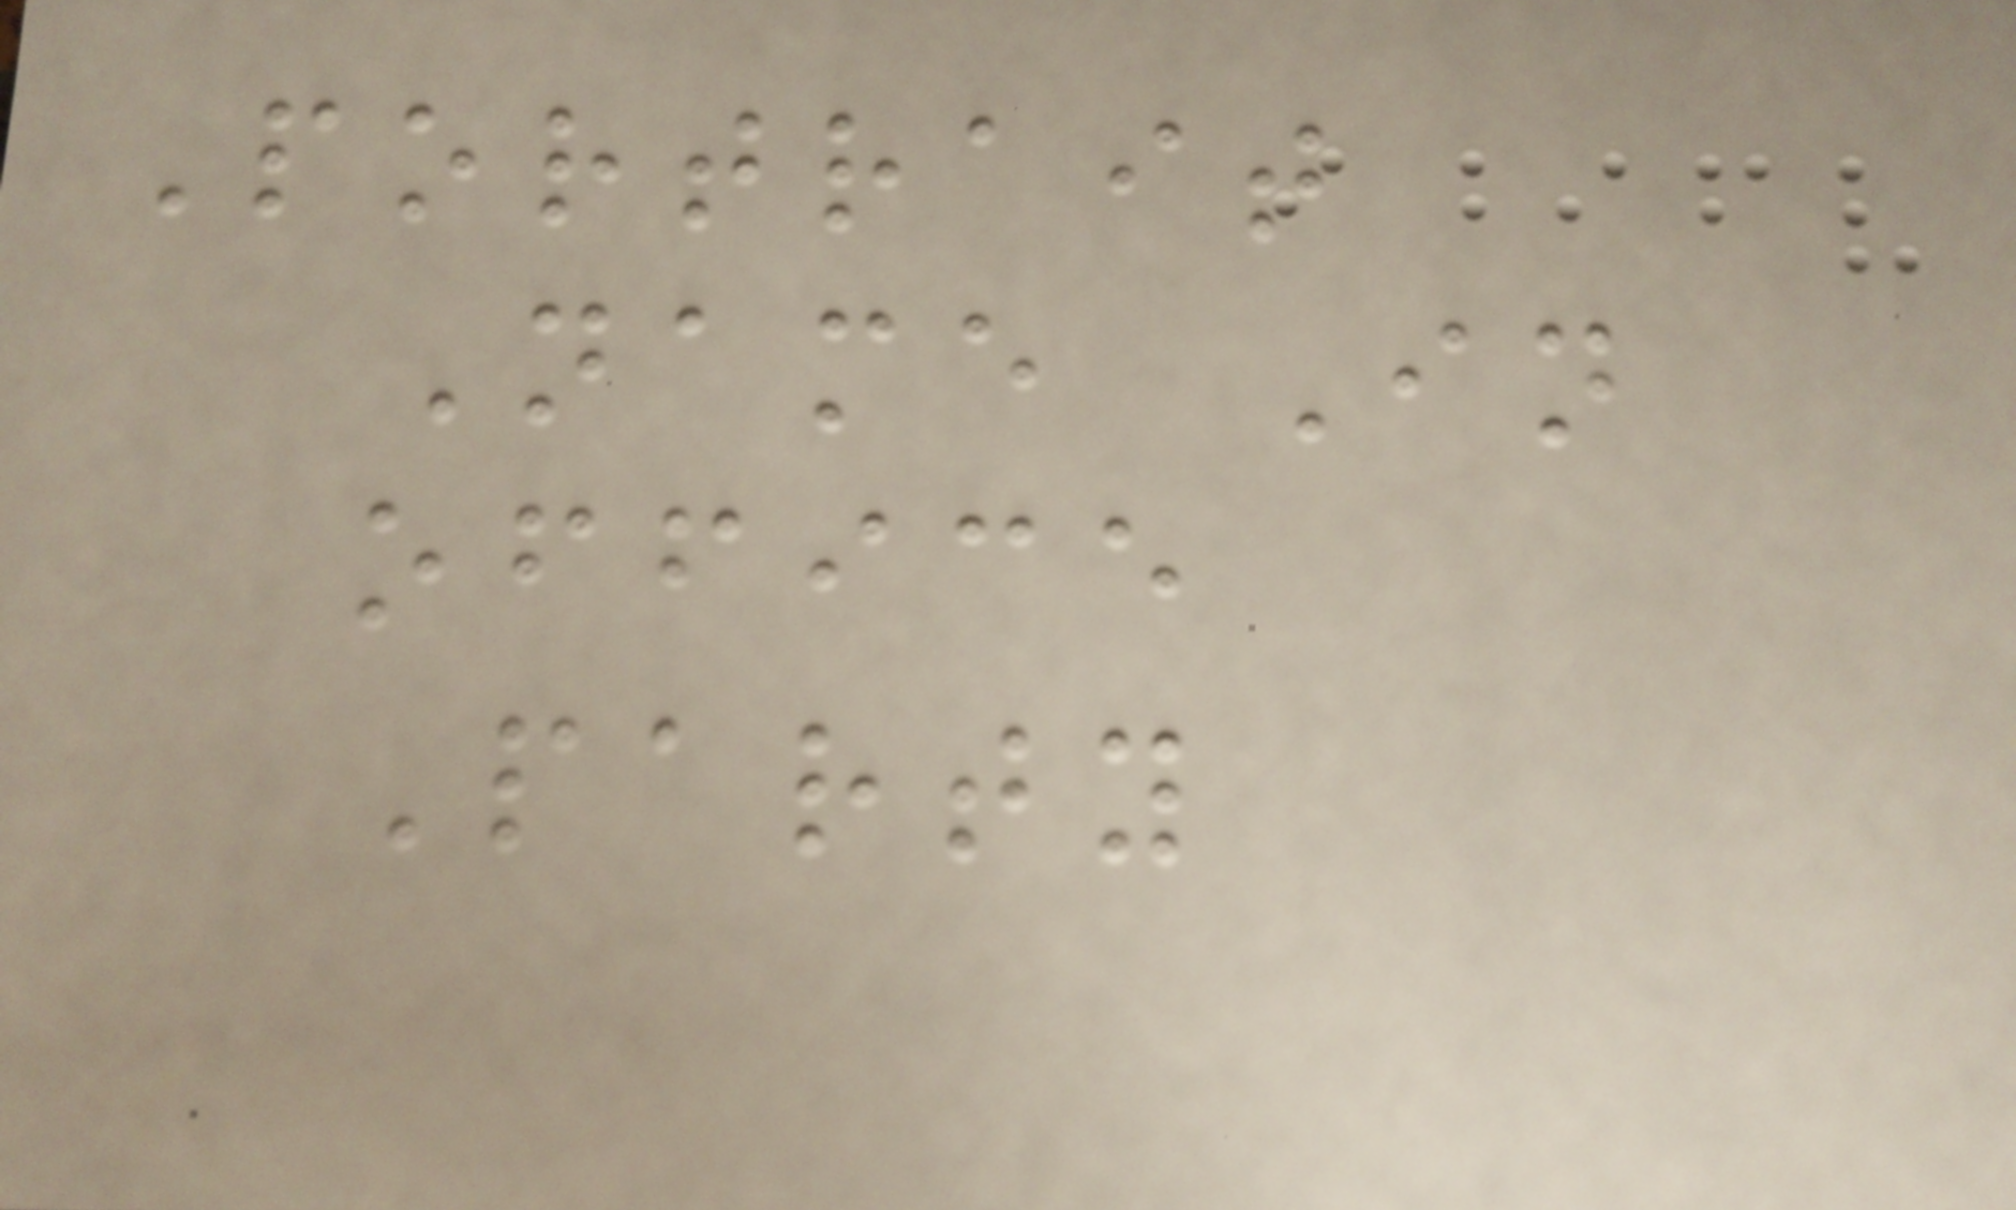Portrait
Name In
office
Party
